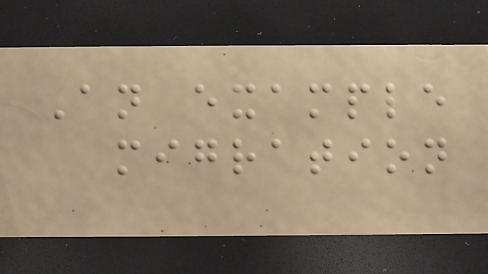An example
migration
